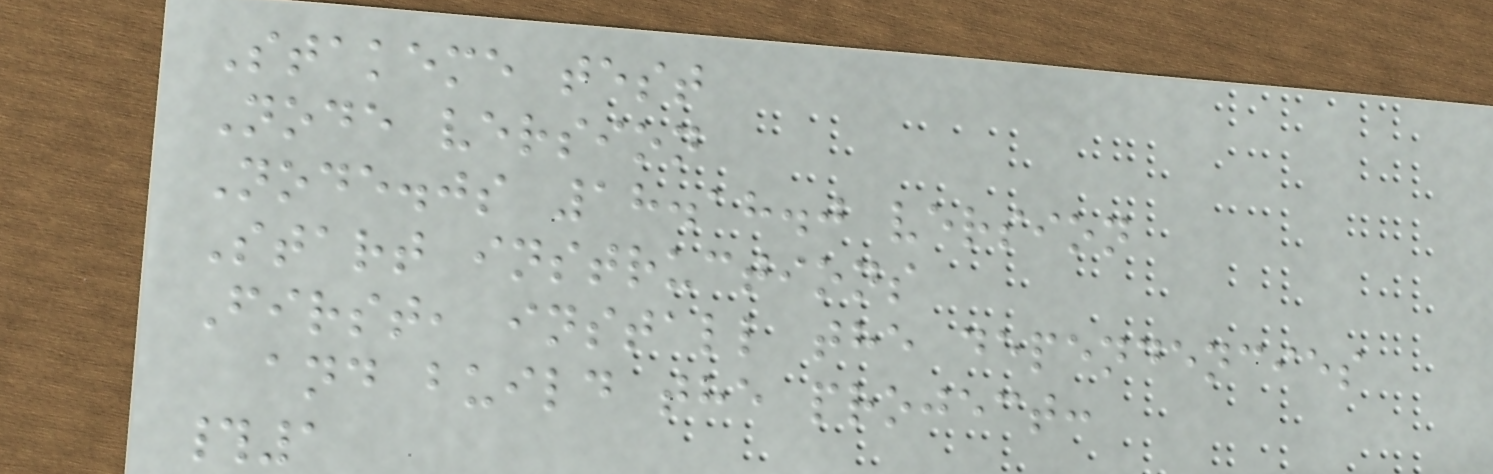Stakeme test
Node version
Node.js 18.18.0 version
Start instructions
First, install the dependencies
and build the project:
#1
